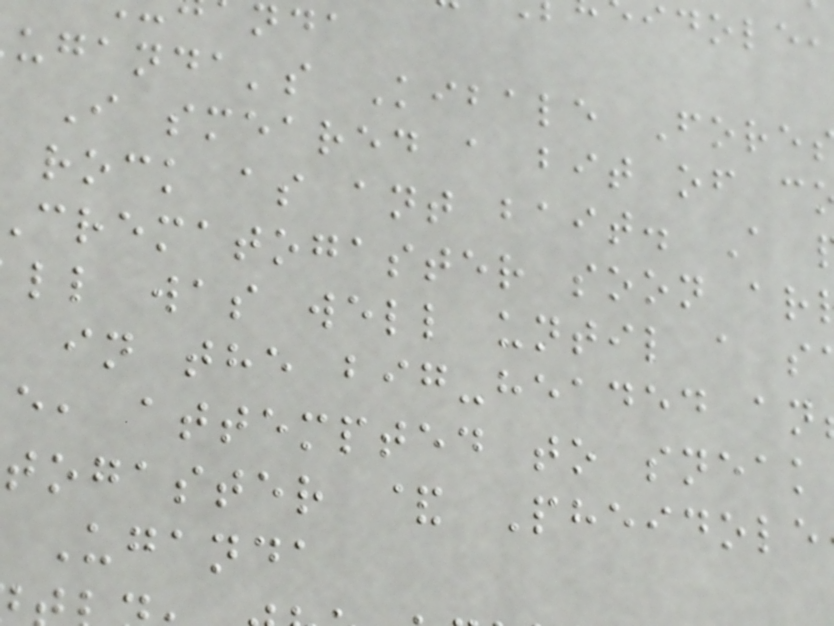uganda's Kibale Fore
I smeared a bit of c
rock as ant bait. A
crematogaster soon ar
ll was well until a s
in the big-headed an
e, attempted to sneak
togaster & Pheidole
Uganda
